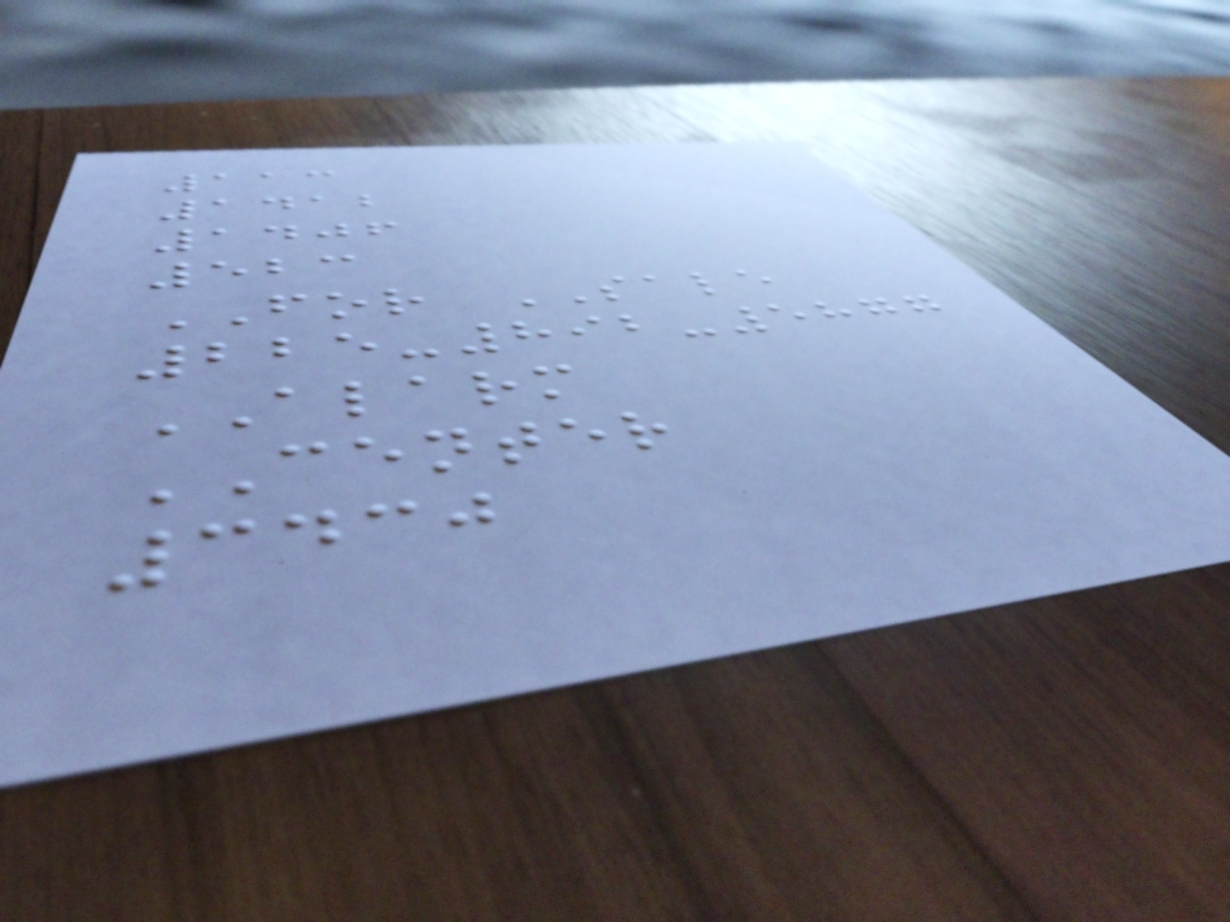113
1412
1406
523
FOR SALE
225-892-5877
ALARM
CENTER
3430
